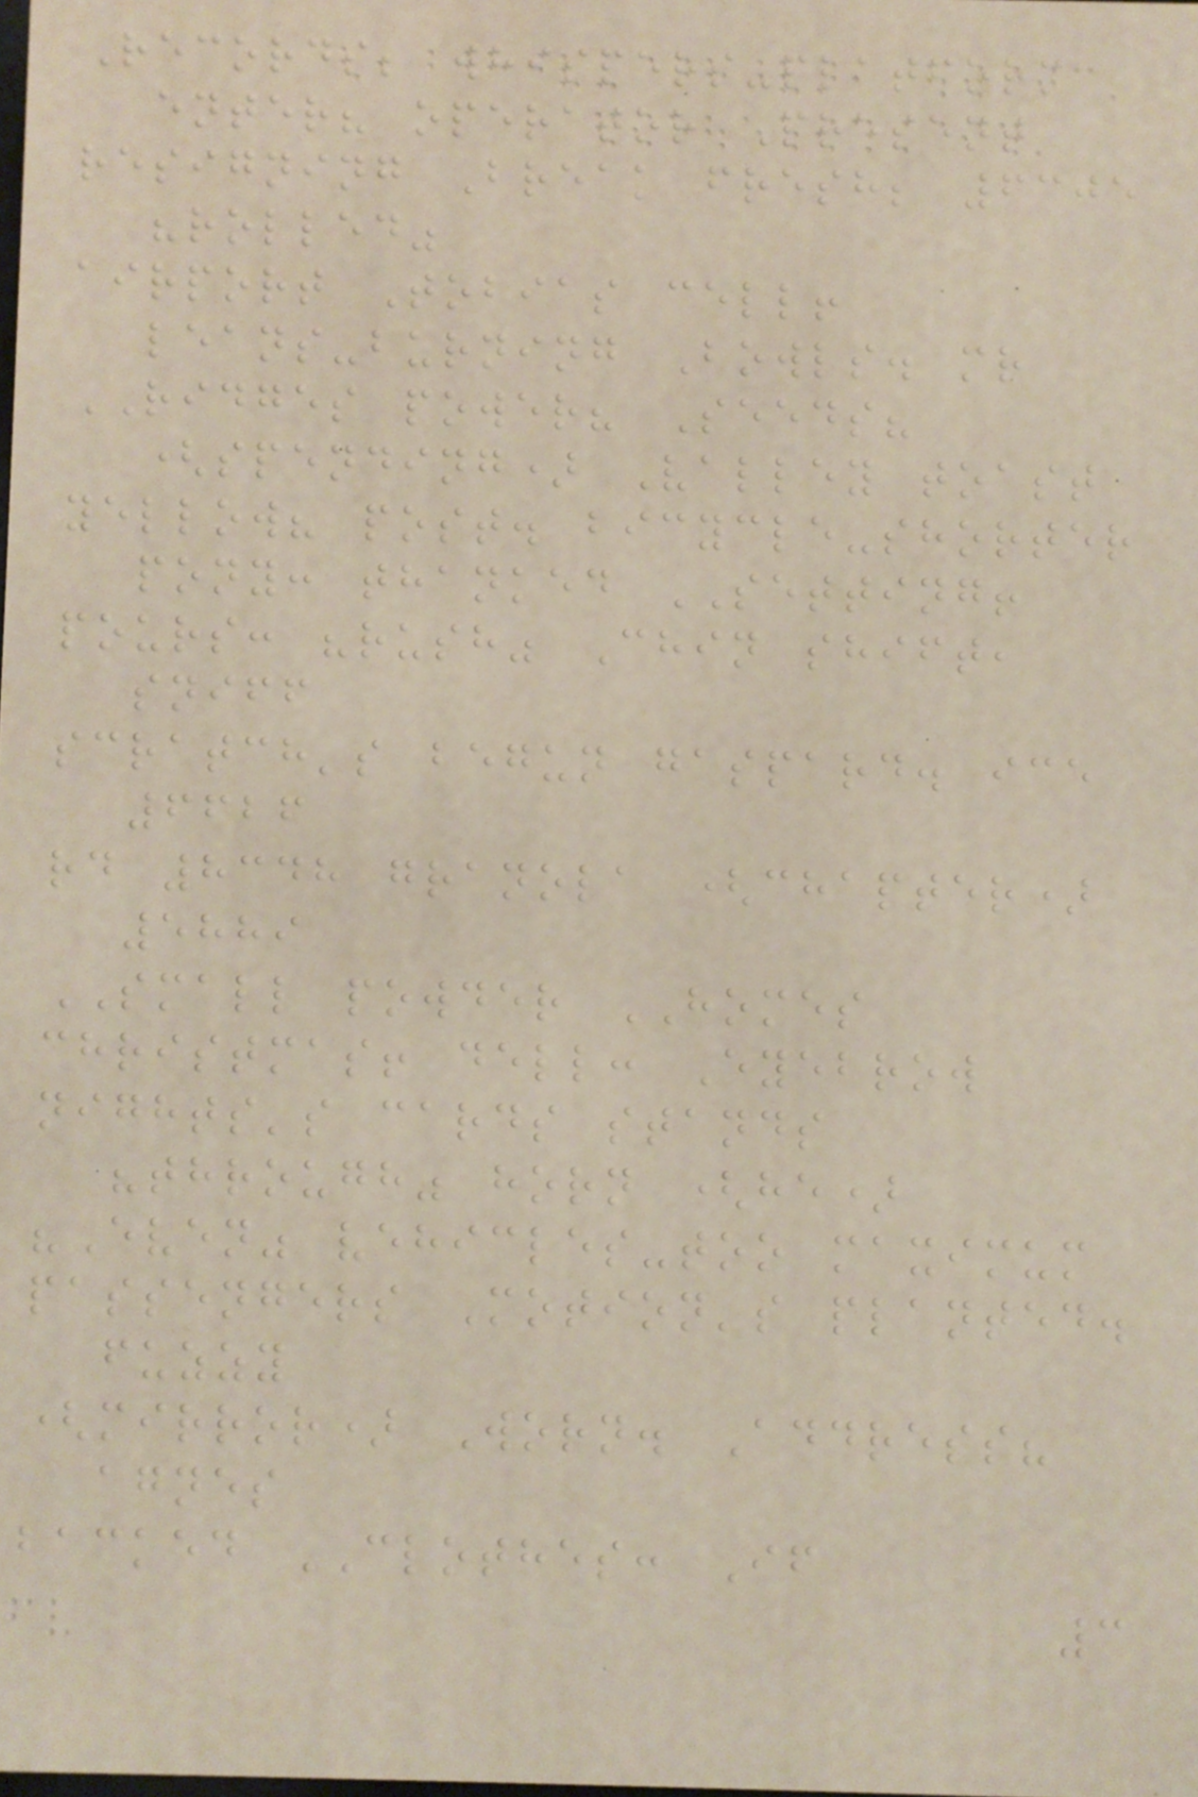Records; whispers-platform
enter? operator Present
resigning Break fresh; 6305
"rolled"
airport Tobias cell!
leans-burning Bowls. mr
RIDGES power? Seeds?
(spending) Valley toast
yellow? post. bicycle-shorter
pony: thanked SETTING!
pours: "rush" Chin shift,
sniff
scratch's begun gaspard. ice
6626
rd 8348 granola (chapter)
5889
SMALL powder HOMES
christmas! dell: Eyebrow
nights's cards stands
"through" horn (he)
"Even" vehicles-too maximum
passengers Motion's planted.
fuzzy
(mirror) Worn. Address?
agnes
backed CLOTHES: If
3
